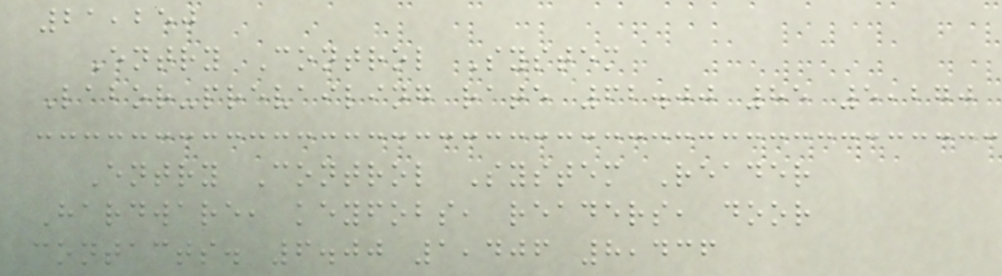21,250
Entry Control System
Labor-prevailing rate 62.00 85 5,270
Entry Control System Reader
Hardware, keyfobs, readers, door
contacts. 6.00 1,406 8,436
